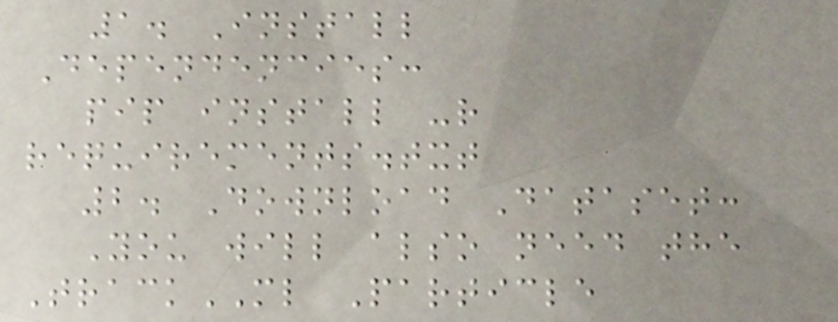1. Install
Dependencies:
pip install -r
requirements.txt
2. Download Dataset:
You will also need the
TrackML Particle
